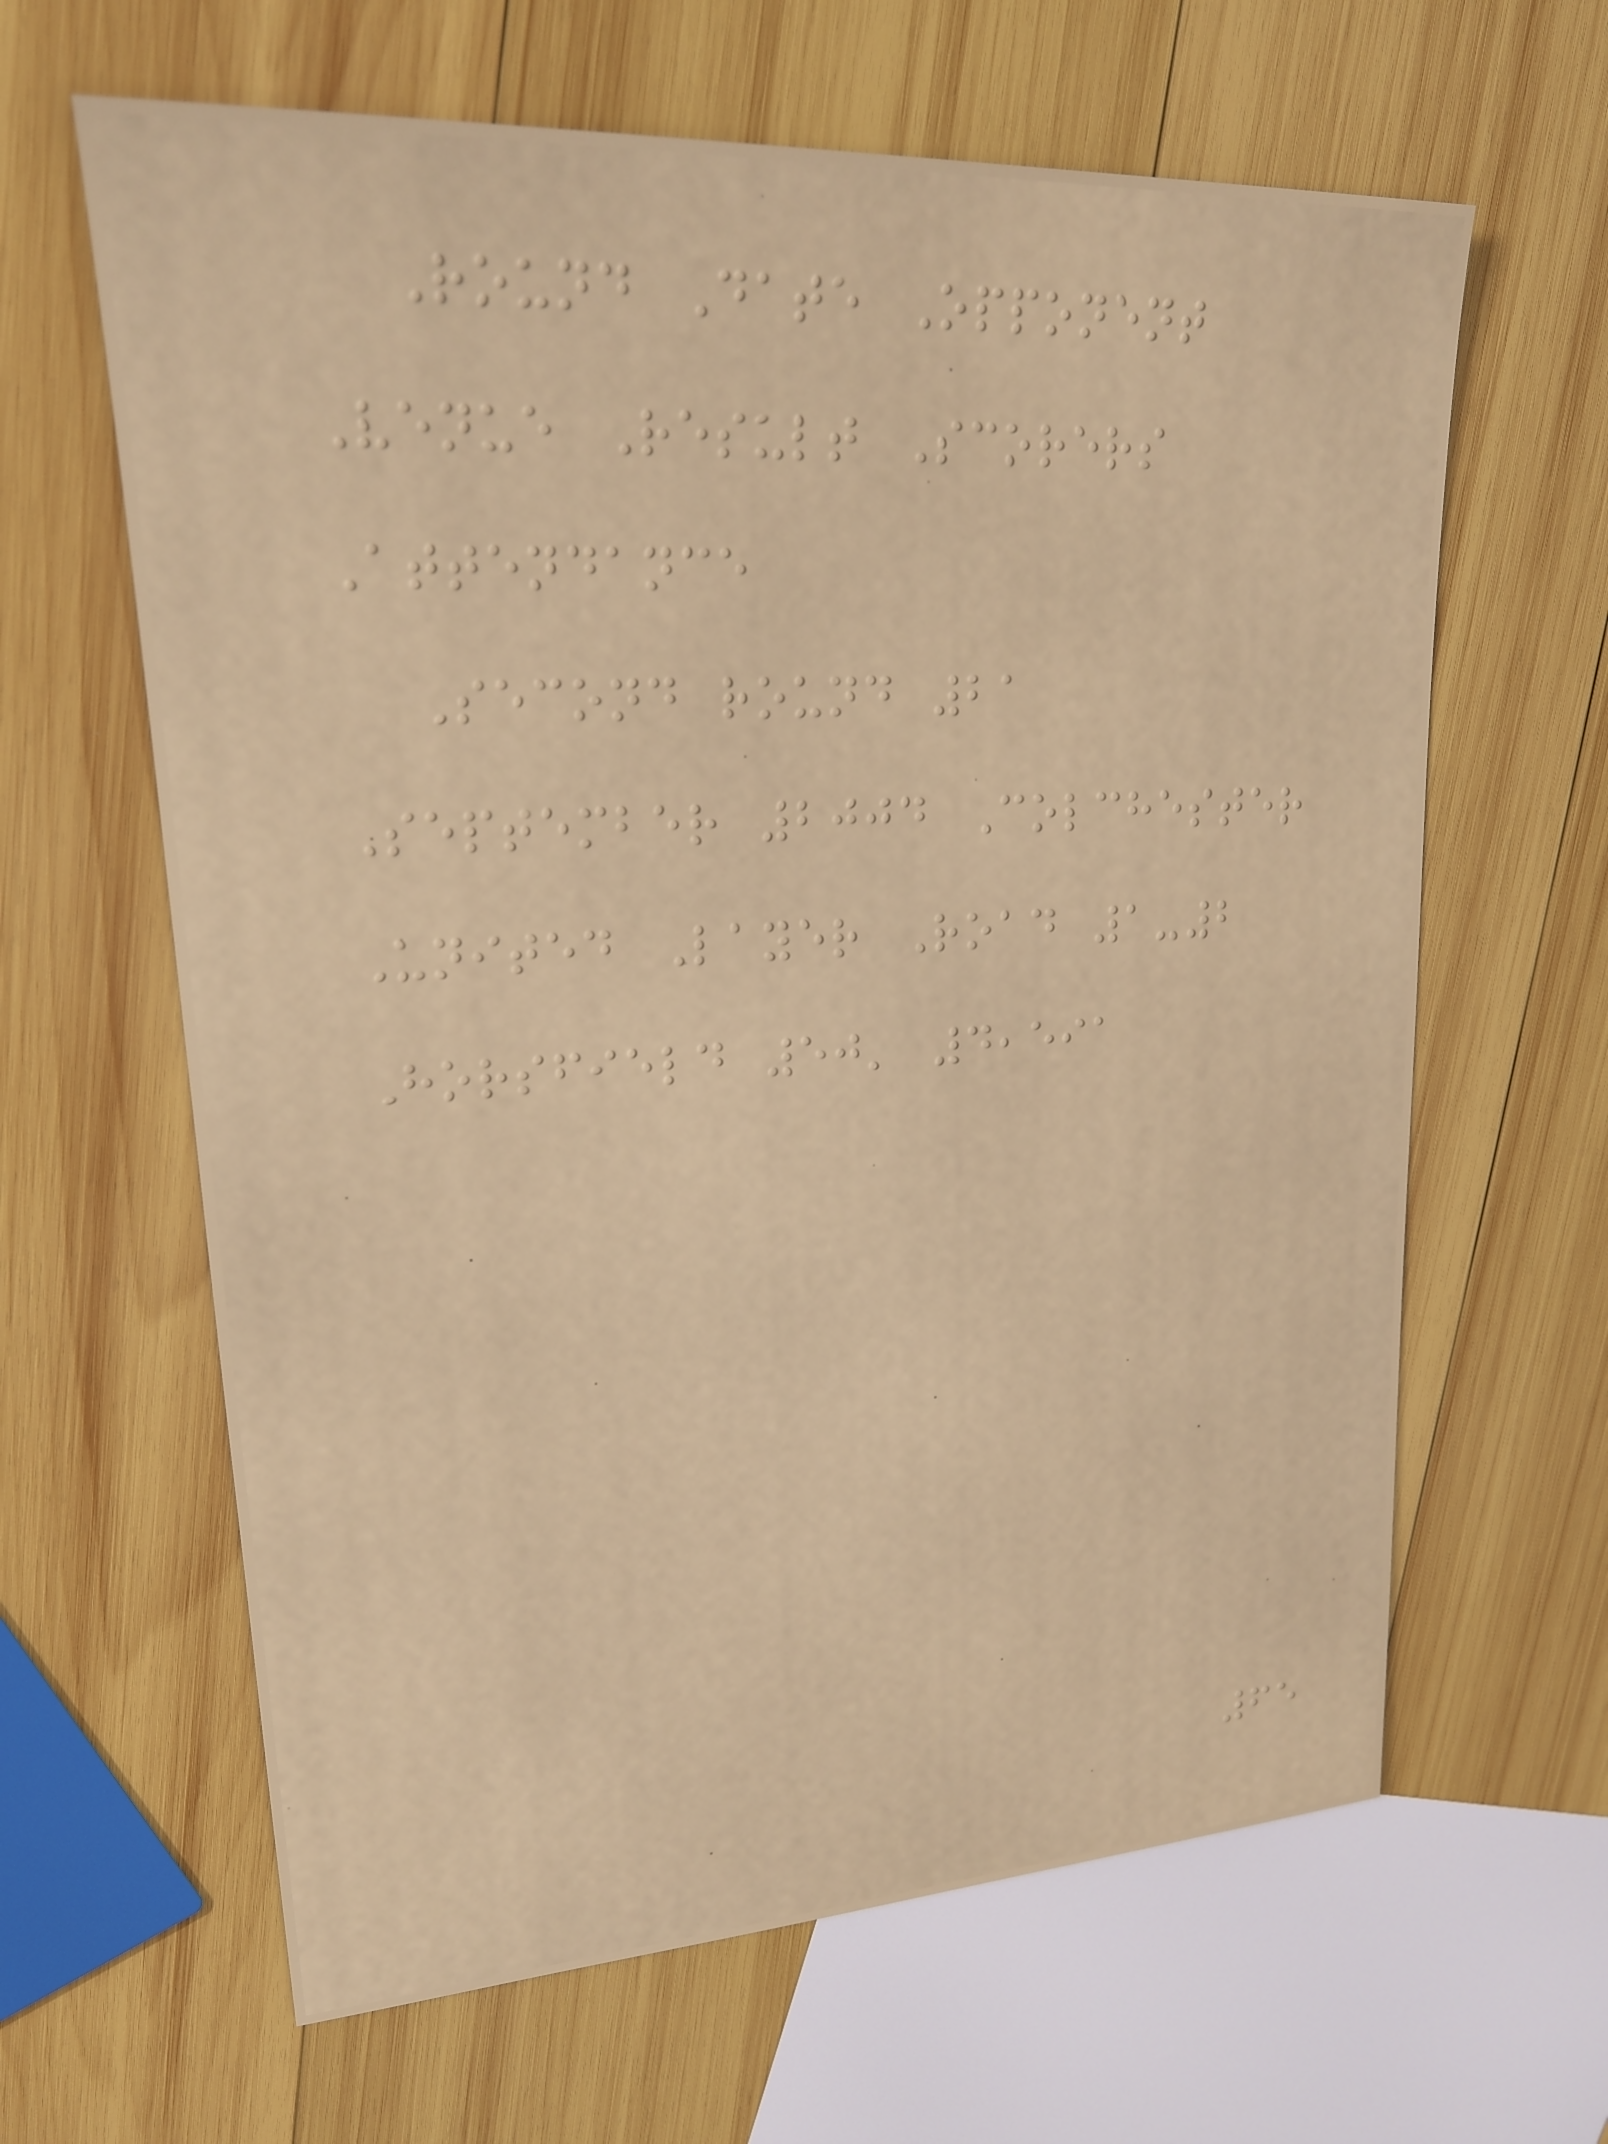Round Date Opponent
Venue Result Scorers
Attendance
Second round 21
September 2004 Colchester
United Layer Road 1-2
Horsfield 50' 4,591
65
